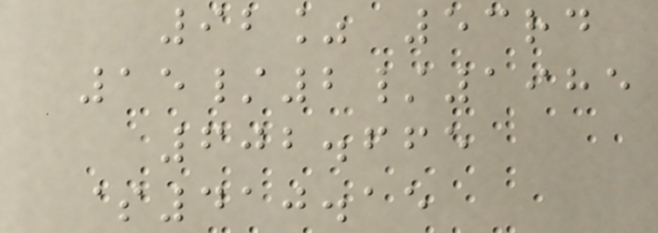92% 53rd
15/2/1985
602.665
$410.15
